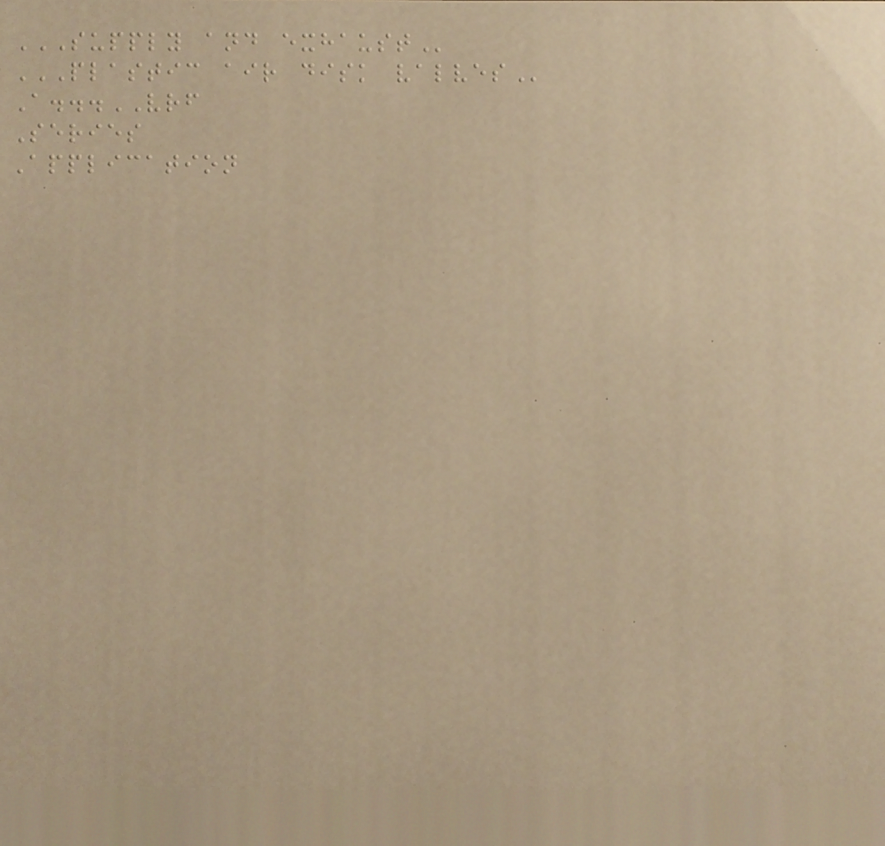SUPPLY AND EXHAUST
PLASTIC AIR DISK VALVES
A...VRF
Series
Application
